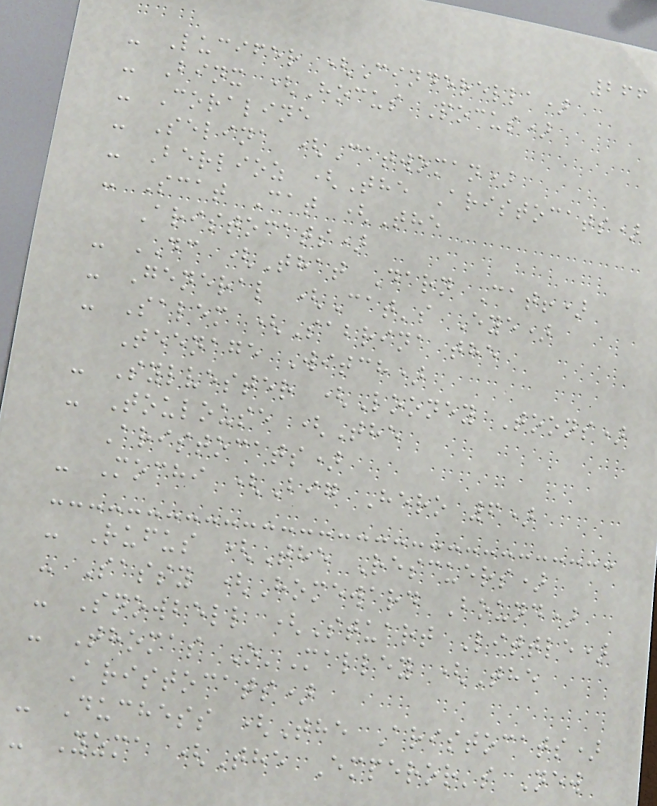266
- Lucifer (Cinderella)
- Binx (Hocus Pocus)
- Coraline
- Selina (Catwoman)
- Berlioz (The Aristocats)
- Scat Cat (The
Aristocats)
- DC (That Darn Cat!)
- General (Cat's Eye)
- Salem (Sabrina the
Teenage Witch)
- Sylvester (Looney Toons)
- Toulouse (The
Aristocats)
- Mochi (Big Hero 6)
- Rufus (The Rescuers)
- Sassy (Homeward Bound)
- Snowbell (Stuart Little)
- Thomas O'Malley (The
Aristocats)
- Duchess (The Aristocats)
- Yzma (The Emperor's New
